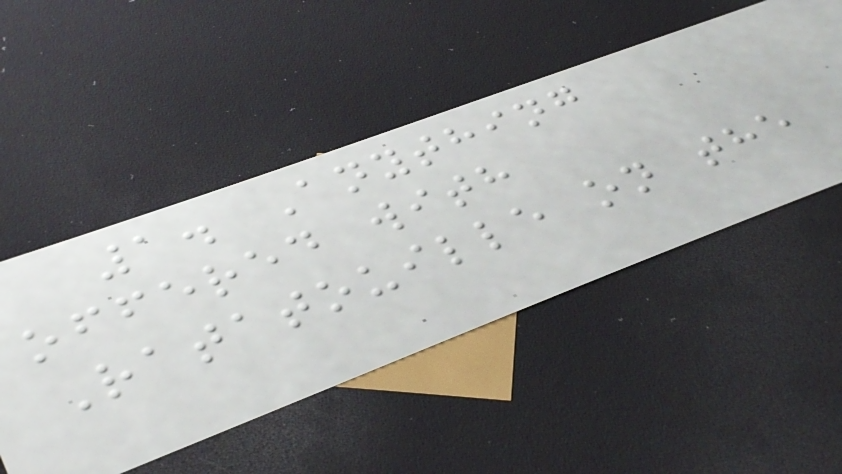1. Anything
offered with
Ratatouille on the
